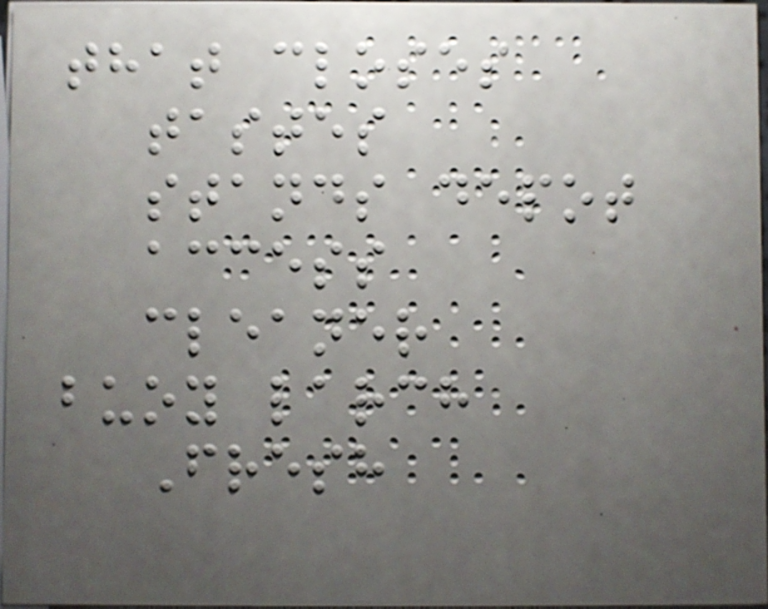that closes
tastes
stands depot
access
cleaner
buoy larch
Fresh
